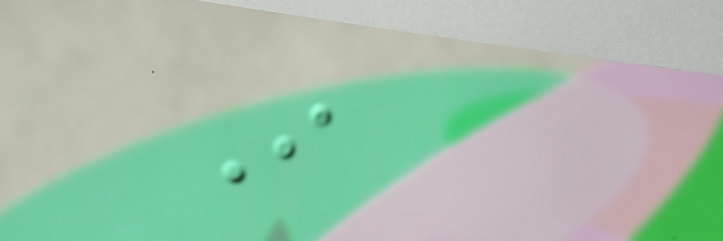I
